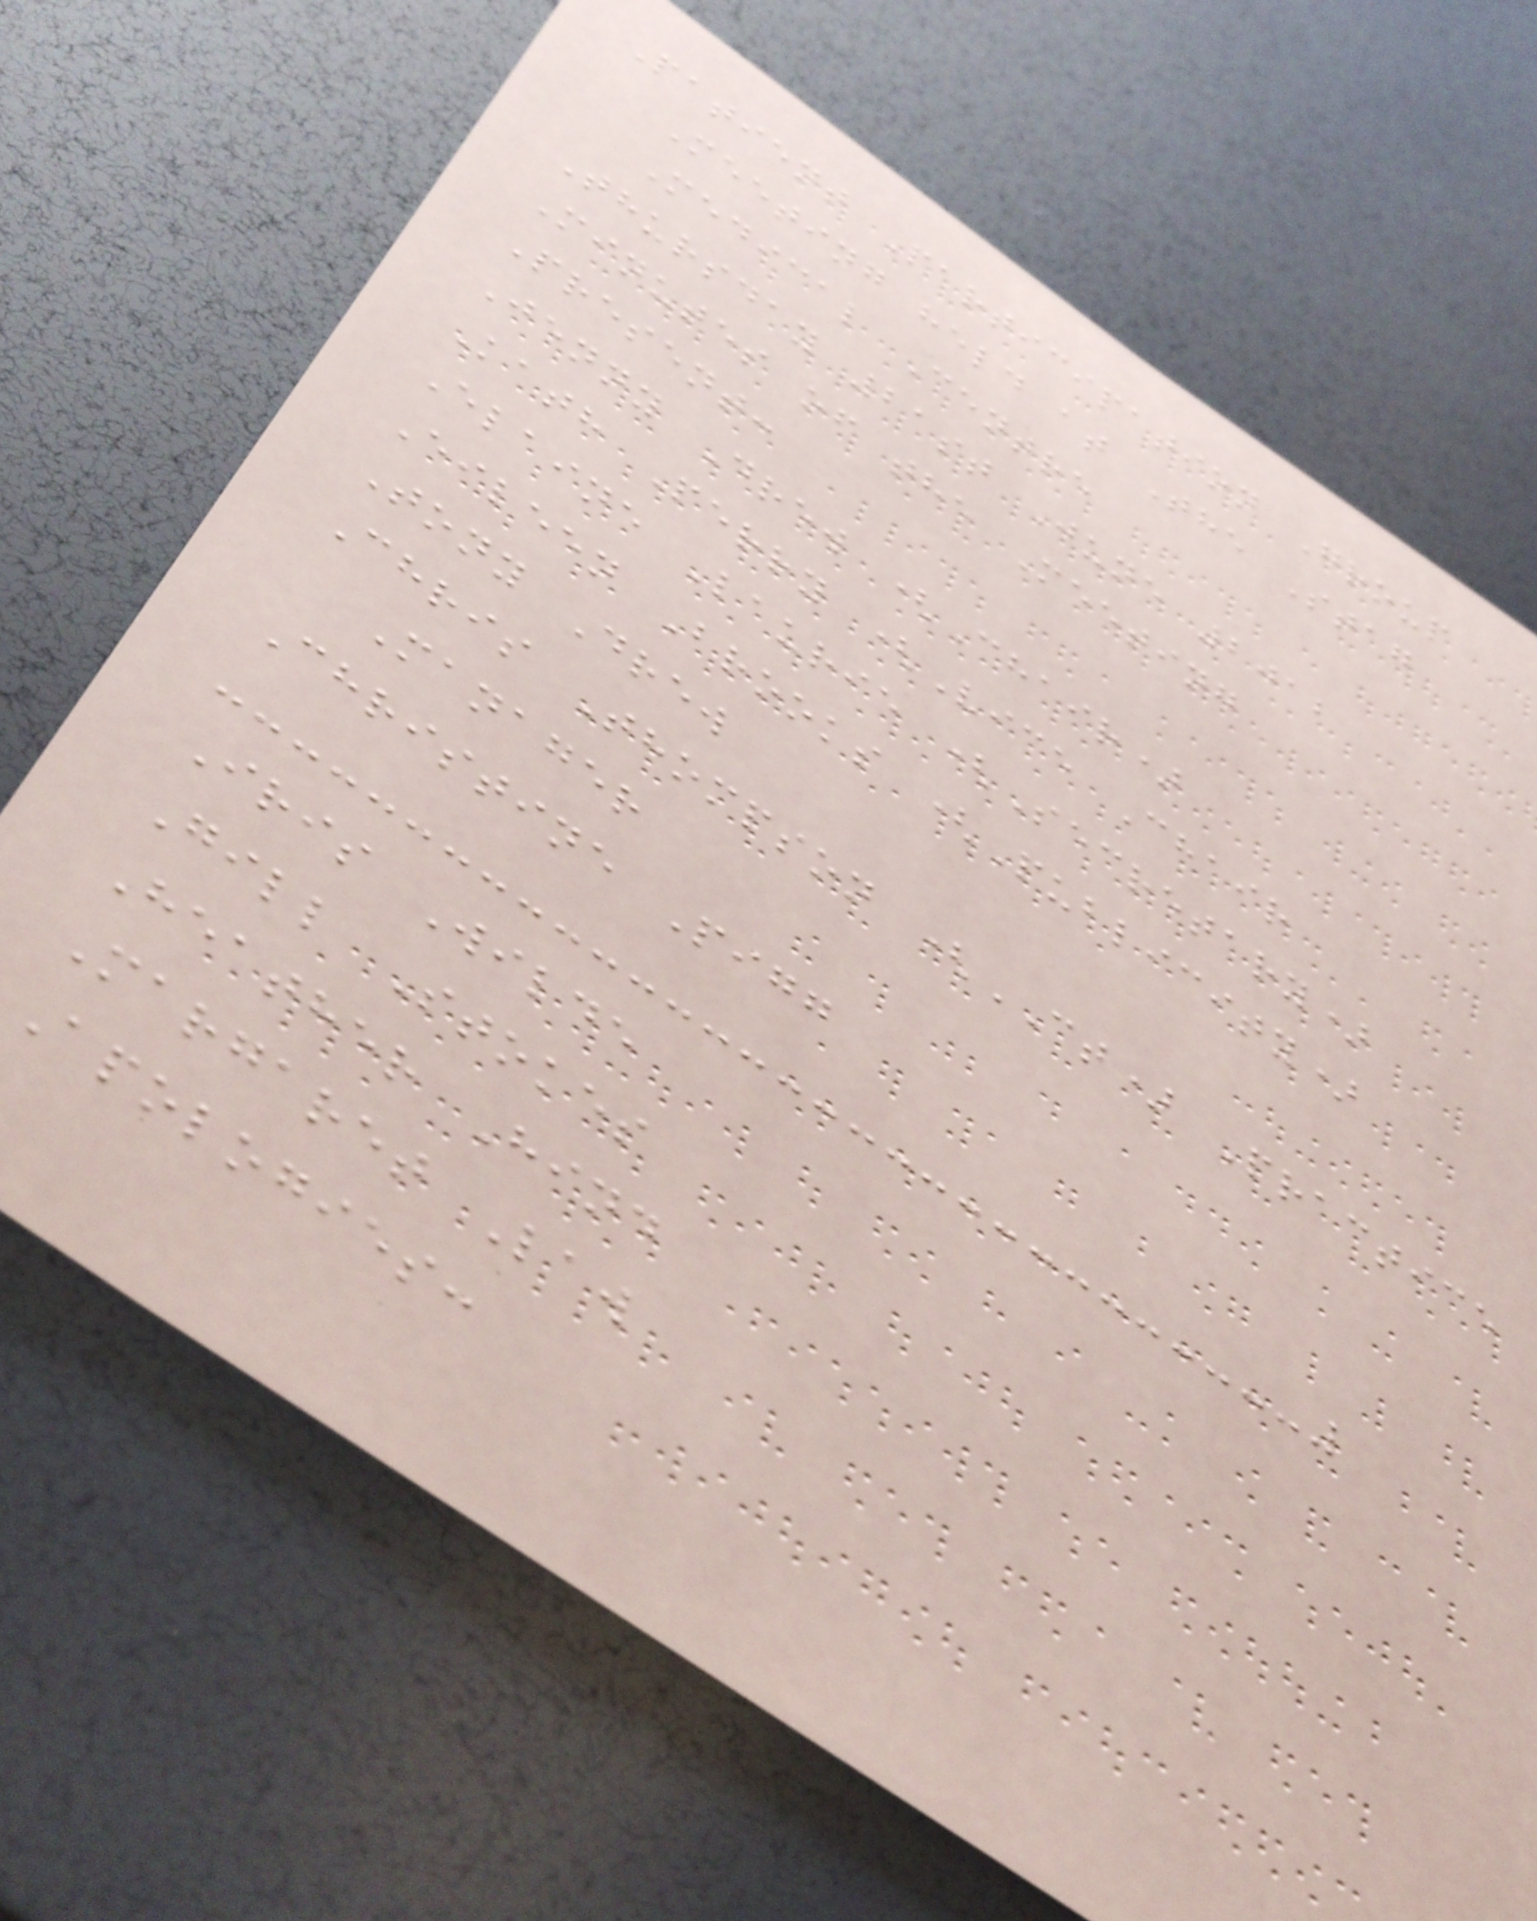Patient Participation Group
Meeting held at The Stag
Medical Centre
Thursday 21st June 2012
Minutes of the Meeting
Present:
Jenny Drew (Chair)
Kath Perry (Vice Chair
Elaine Laurie (Secretary)
Eileen Brooks (Publicity)
Tony Drew
Chris Thompson (CT) Practice
Manager
Christine Pigg
Iris Wilde
Gill Stokes
Heather Hind
Margaret Law
Apologies:
